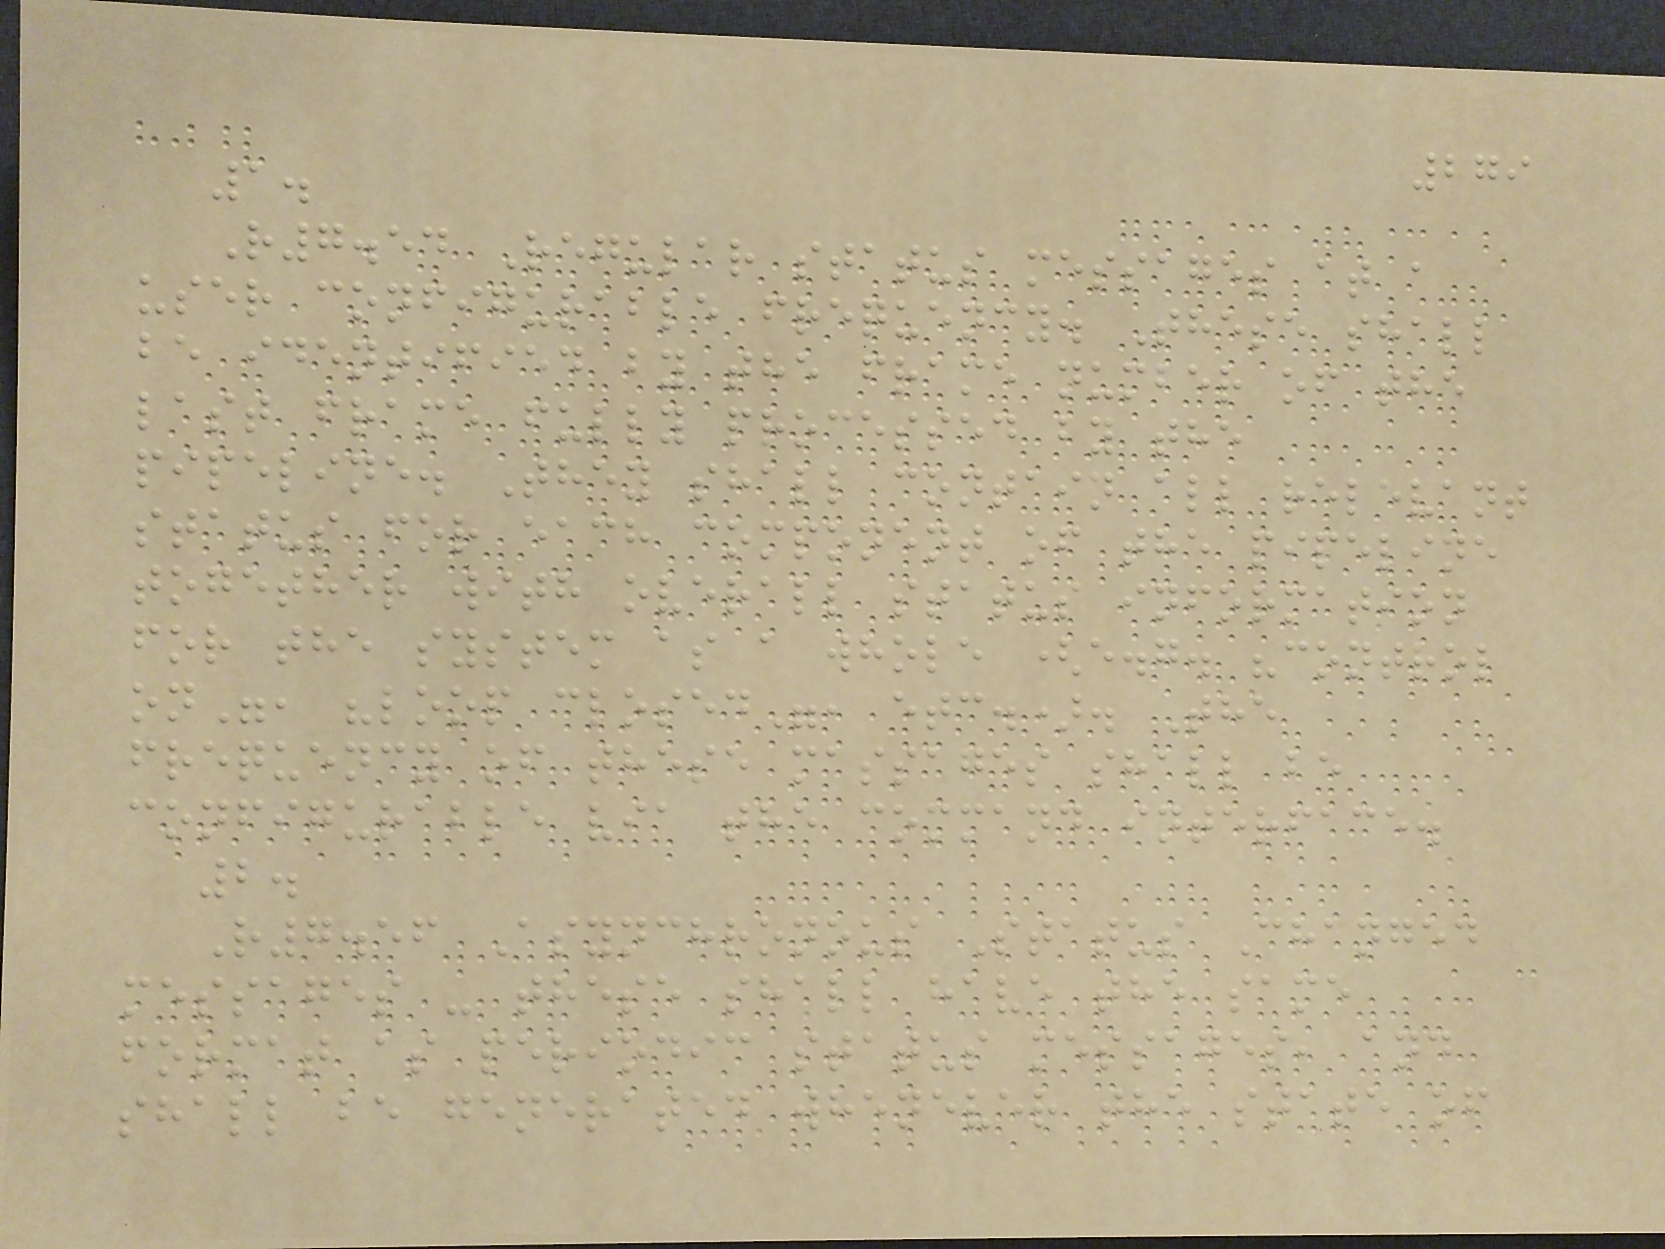279
1.
R7.54 Regular status messages at a
user configurable frequency. These shall
be identified by the frame number of the
last frame fully processed by the
pipeline. They shall contain all relevant
status for each component of the pipeline
together with overall status information
for the system as a whole (e.g. "control
on", "loop closed", etc.). The
frequency of these massages shall be
configurable via the command interface.
2.
R7.56 Asynchronous Status Changed
messages - these shall have the same
format as periodic status messages, and
shall be generated whenever the state of
